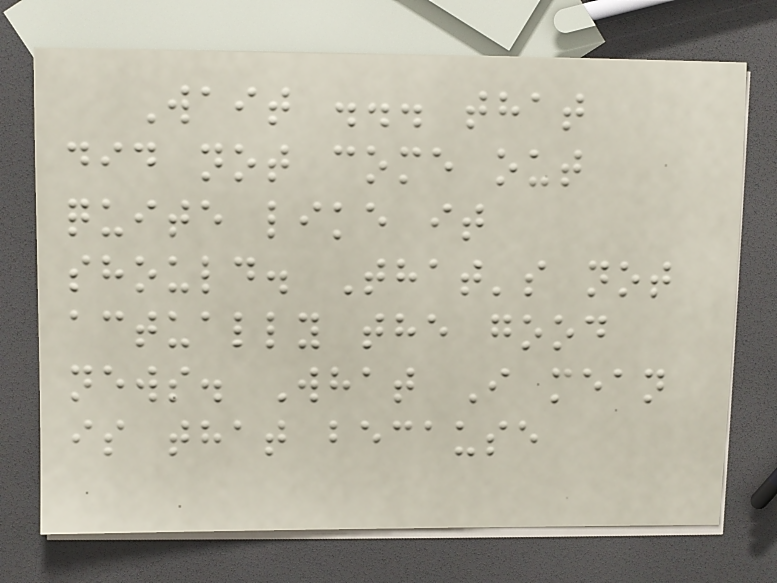Wait ... that
did not come out
quite like it
should. That's not
actually the good
news. What I mean
is that because
